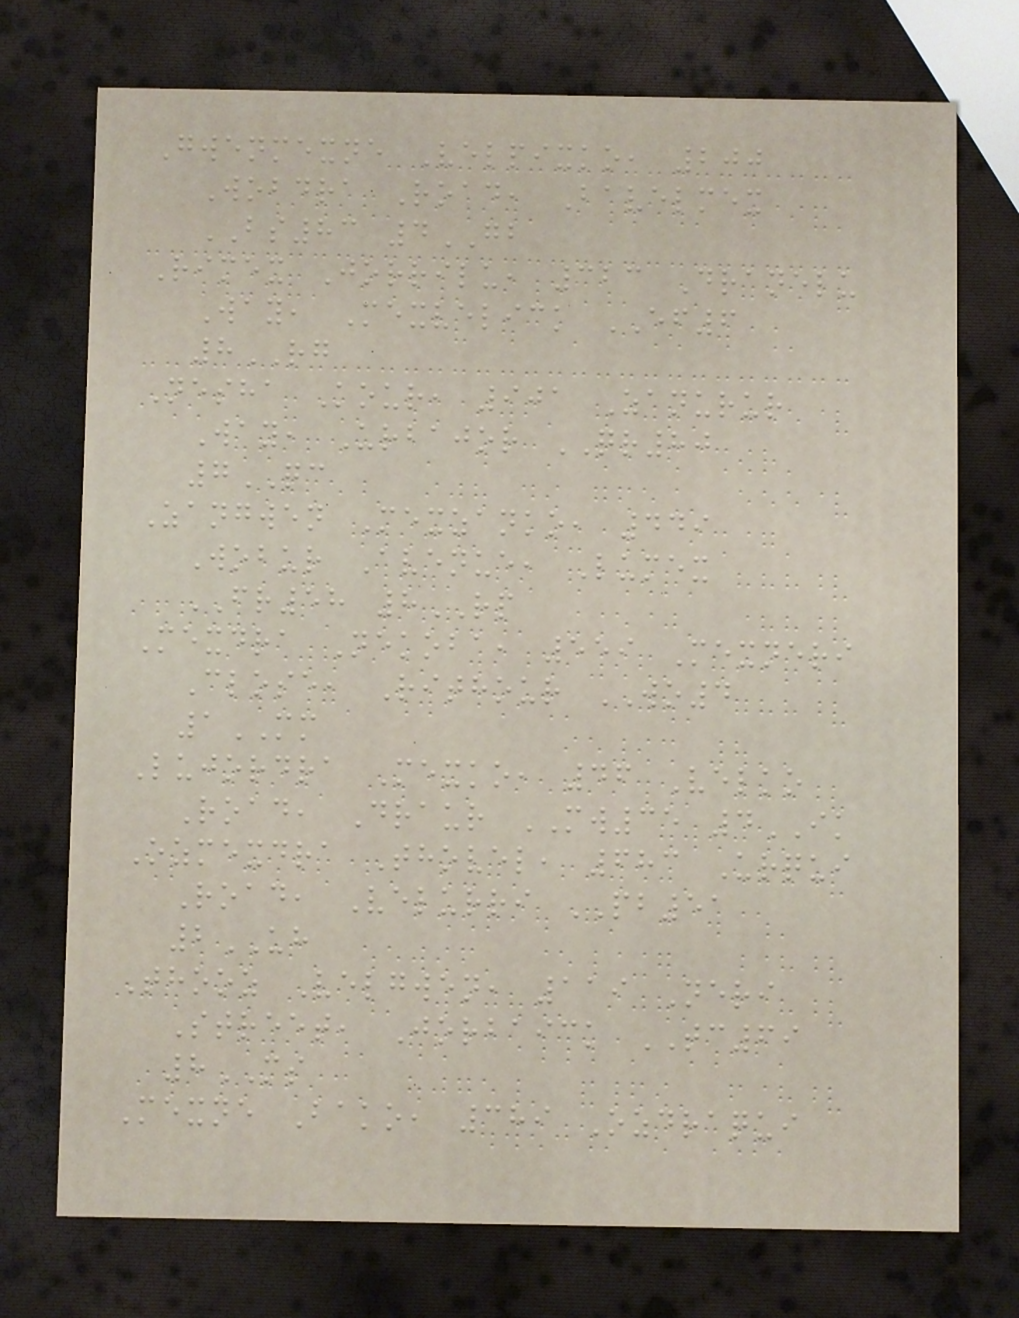Gwenmexne Velpixko, 200
Wobdra Road, Bavelmex
BS83 4GB
Rimex Jorrilu, 323 Dranelu
Way, Mexvelick EF6
8RG
Nesha Kour, 901 Zanurur
Way, Urbajor QR80
7QC
Zangwen Mexzanko, 449
Wobur Avenue, Lumex
FR58 8RP
Mexdra Nekoba, 559 Mexneri
Close, Rithour WO4
1MM
Lujordra Mexko, 46 Velko
Road, Draur MW35 4IK
Ozmexdra Thovel, 683 Urqui
Road, Velurri PB51
2UH
Thooz Velgwen, 119 Neri
Street, Jorbaick TC69
8MS
Mexne Bako, 389 Ozdraqui
